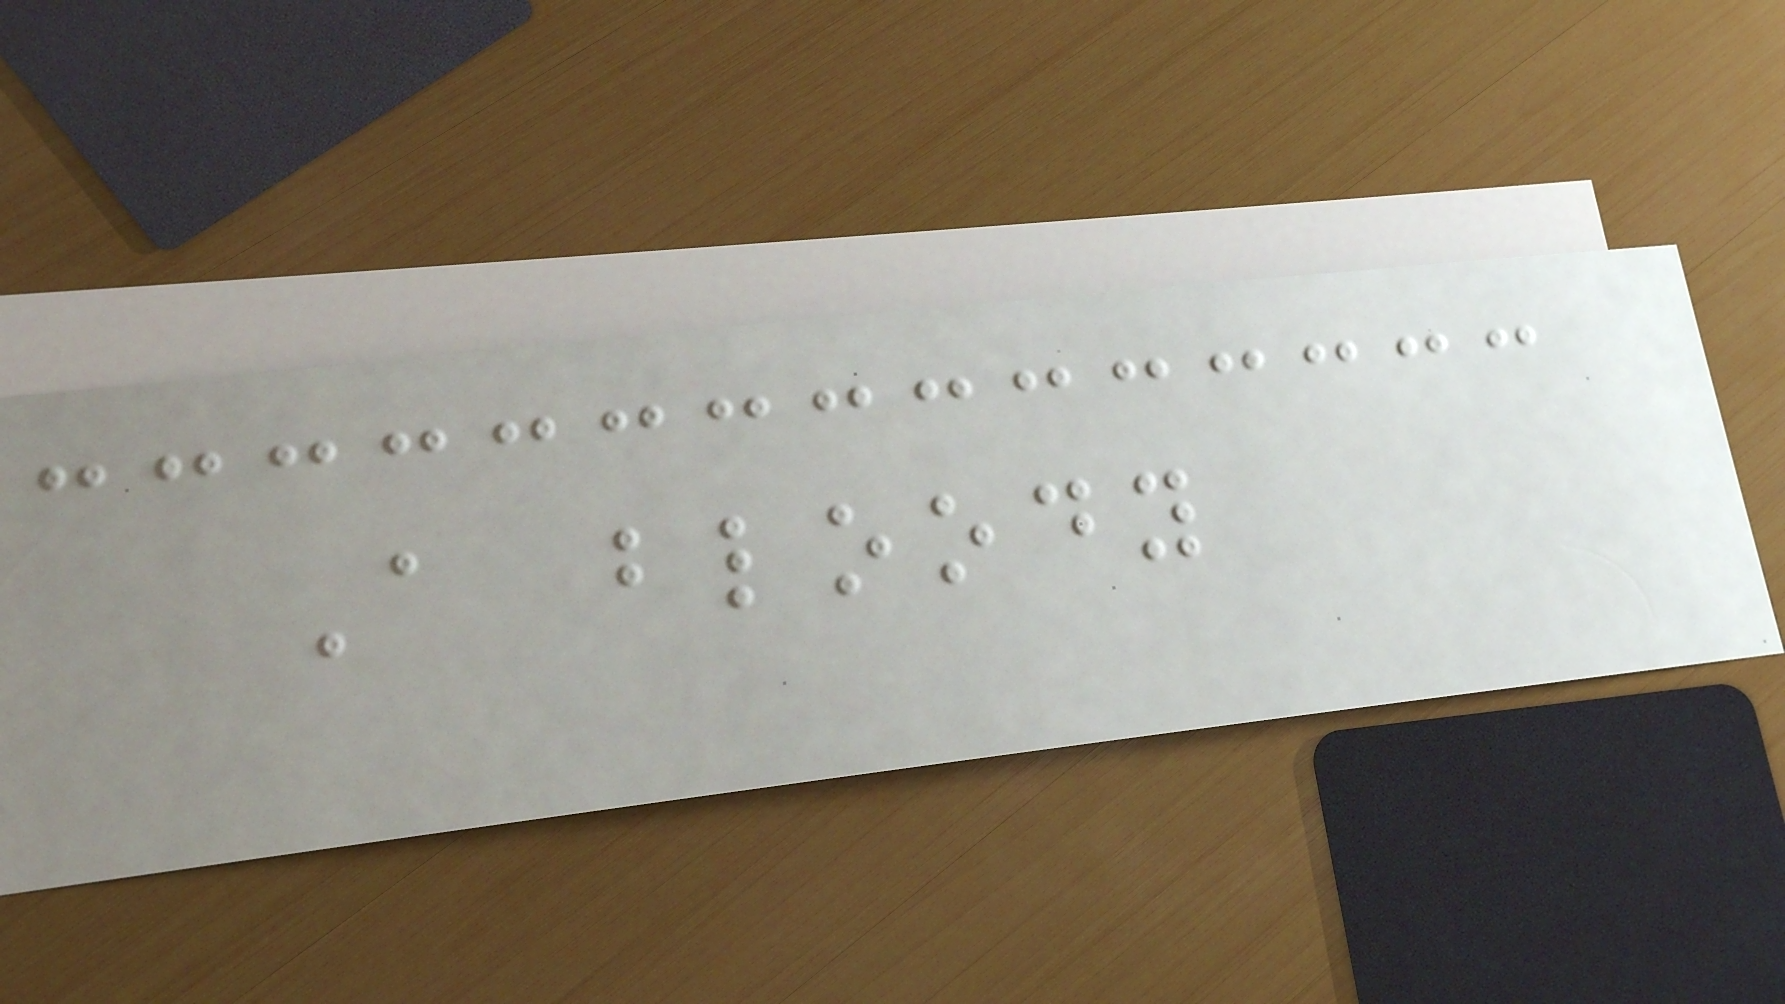A bloody
